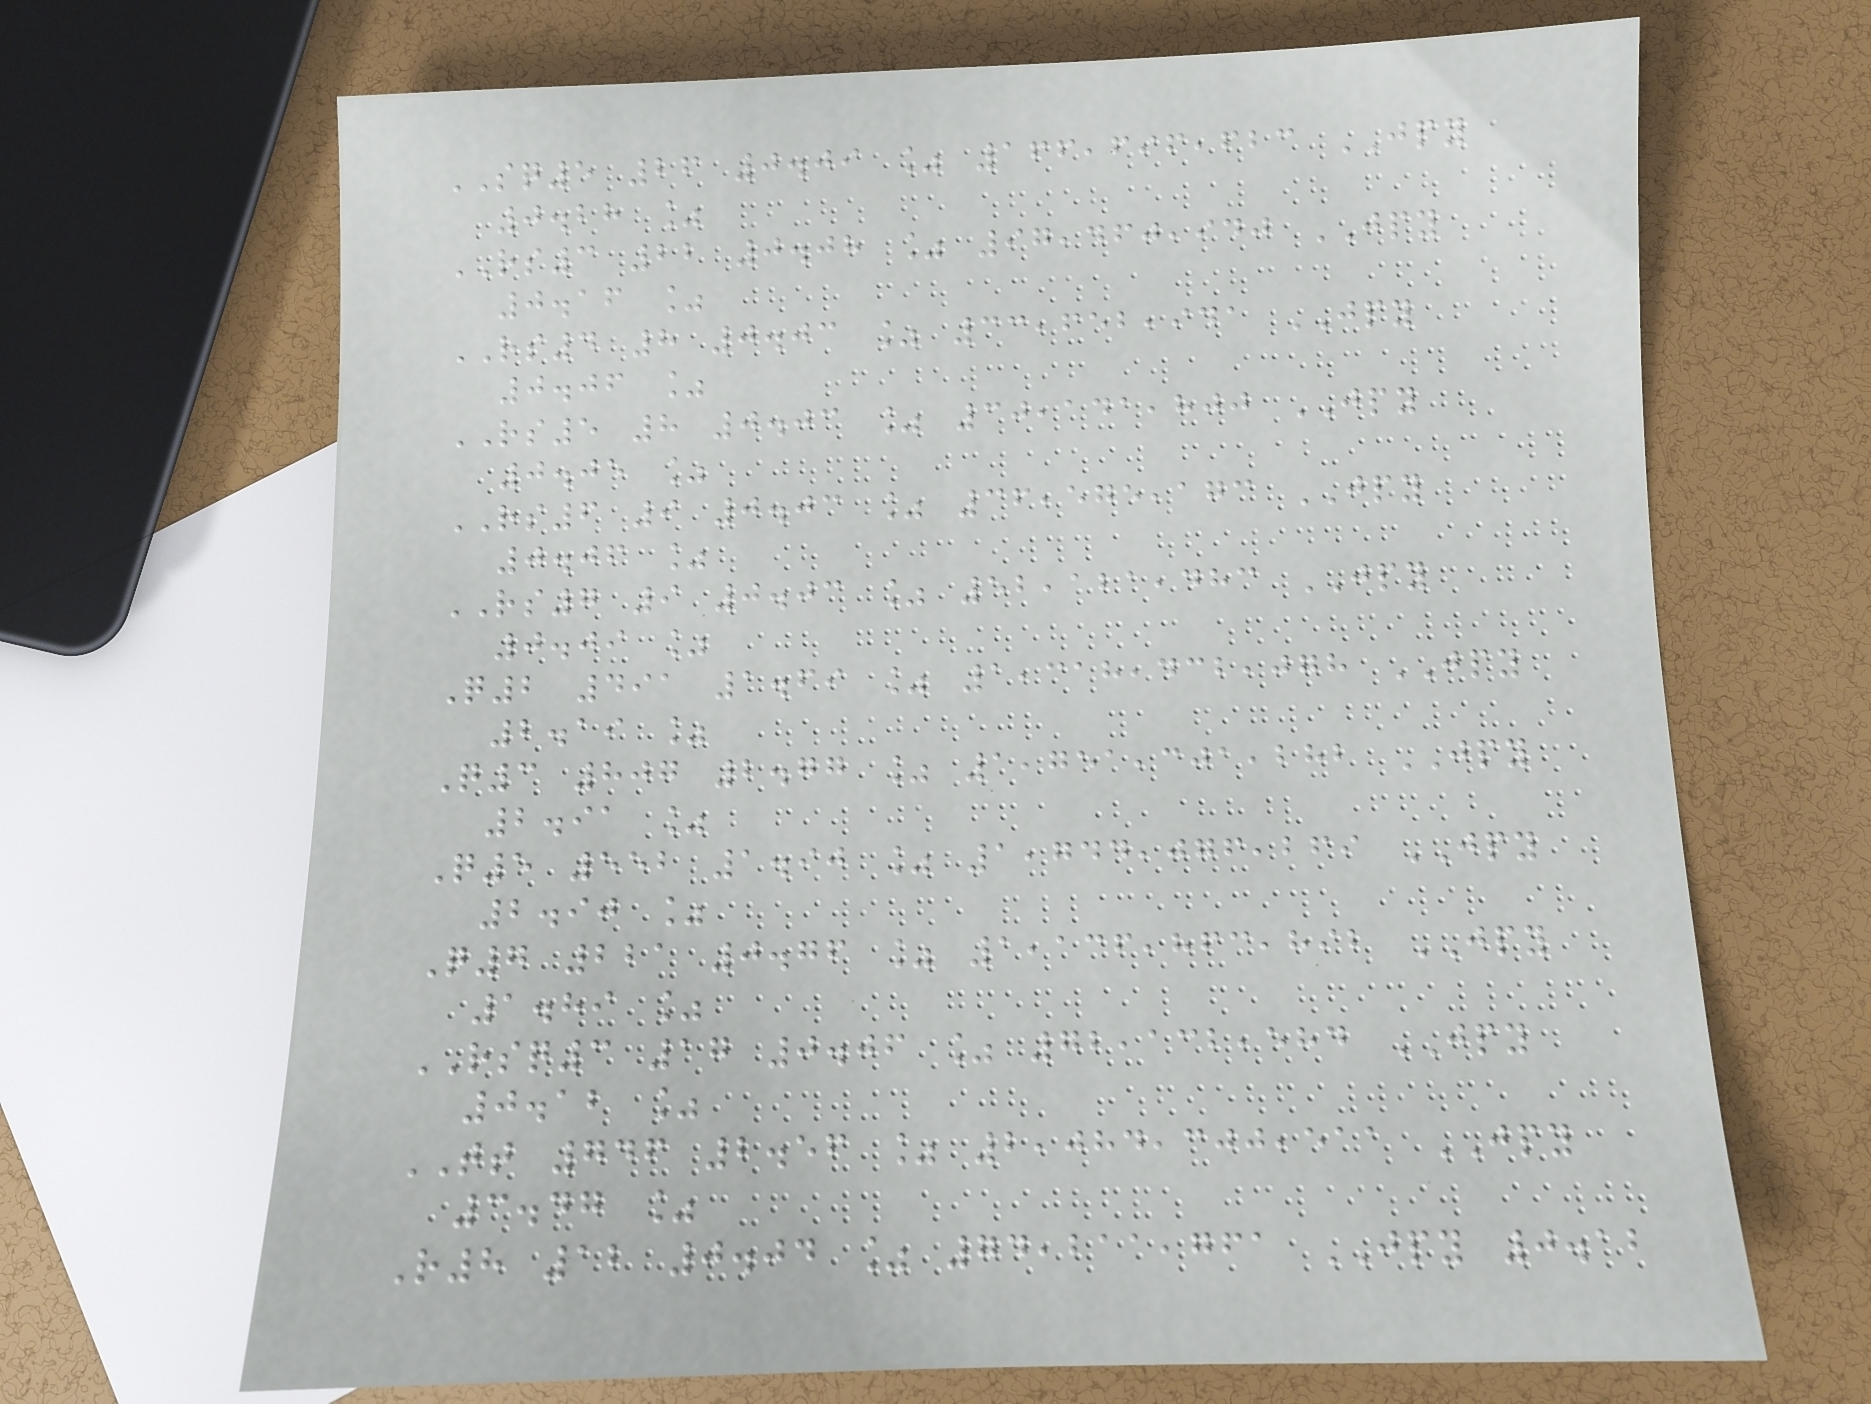SQ5 26 0.09 % 166,696,623 JPY
0.28 %
RS3 22 0.08 % 97,460,940 JPY
0.16 %
RS4 8 0.03 % 33,652,941 JPY
0.06 %
RS5 8 0.03 % 30,141,800 JPY
0.05 %
RS6 9 0.03 % 36,575,173 JPY
0.06 %
RS7 9 0.03 % 52,121,483 JPY
0.09 %
Q2 491 1.69 % 1,318,432,078 JPY
2.19 %
Q3 807 2.77 % 1,751,301,282 JPY
2.91 %
Q5 552 1.90 % 1,744,076,269 JPY
2.90 %
Q7 221 0.76 % 1,136,863,892 JPY
1.89 %
RSQ3 17 0.06 % 72,132,584 JPY
0.12 %
TT 746 2.56 % 2,084,300,511 JPY
3.47 %
R8 12 0.04 % 74,211,761 JPY 0.12
